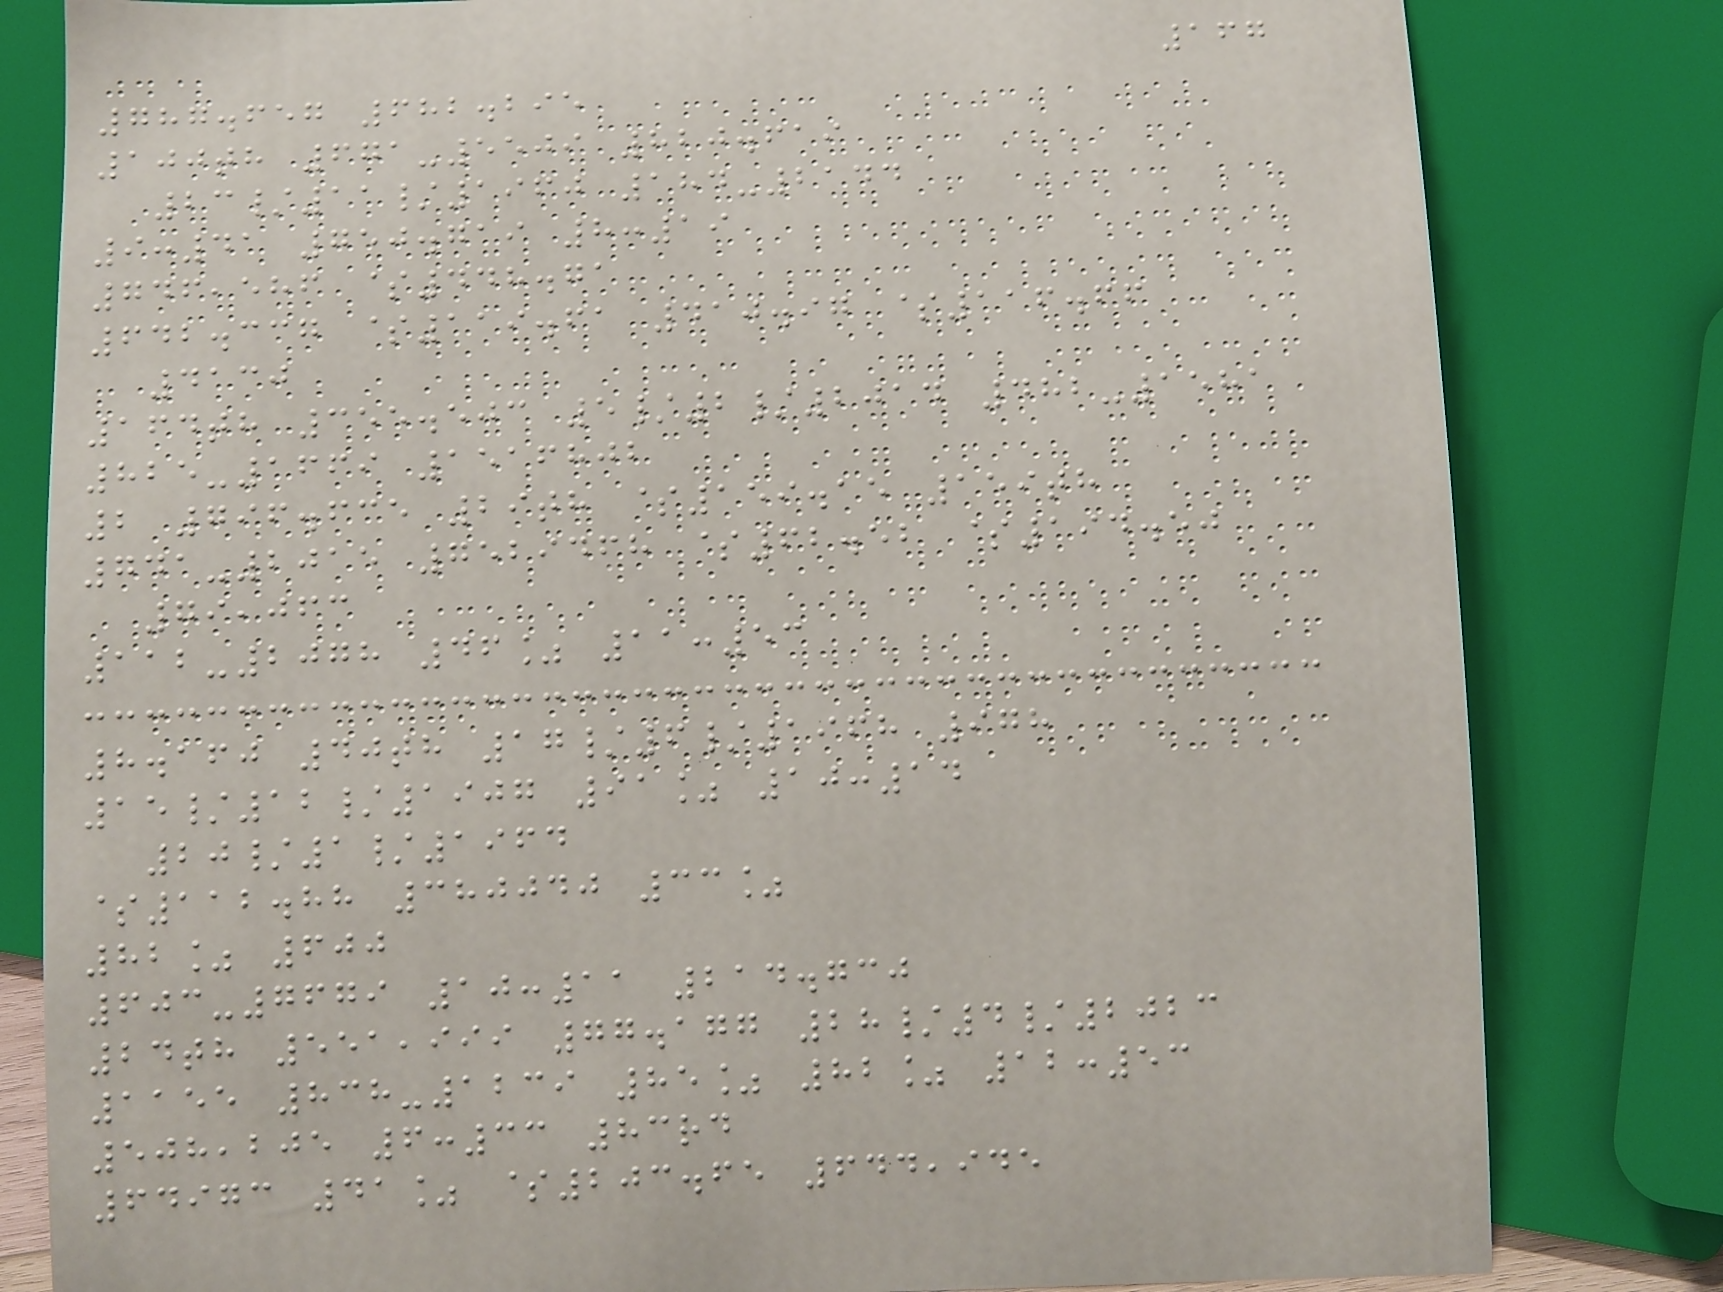167
787.657 682.295
100th 671-5509 820.619
23/11/1960 184-2144
9:41 750.719 8:19
746,586 $448.71
642.337 $119.61 410.97 $116.66
4130
164th 355.503 5/2/2014 482-1581
825-1669 1516802
2 796.635 29th $159.15 159th
741-2015 7529468 $62.52 $194.50
79,063
112-2078 46% 11:53
8.160 40th 17/6/1968 978
15/12/1907 91% 10:14
20/1/1964
$112.88 380040 33%
82% 600
603-7679 10:11 214.730
24th 551,999 77.177 28/4/2023
1155 838-1239 85% 82% 12:53
508,205 6:33 83rd
64973 41% $203.65 644,945
